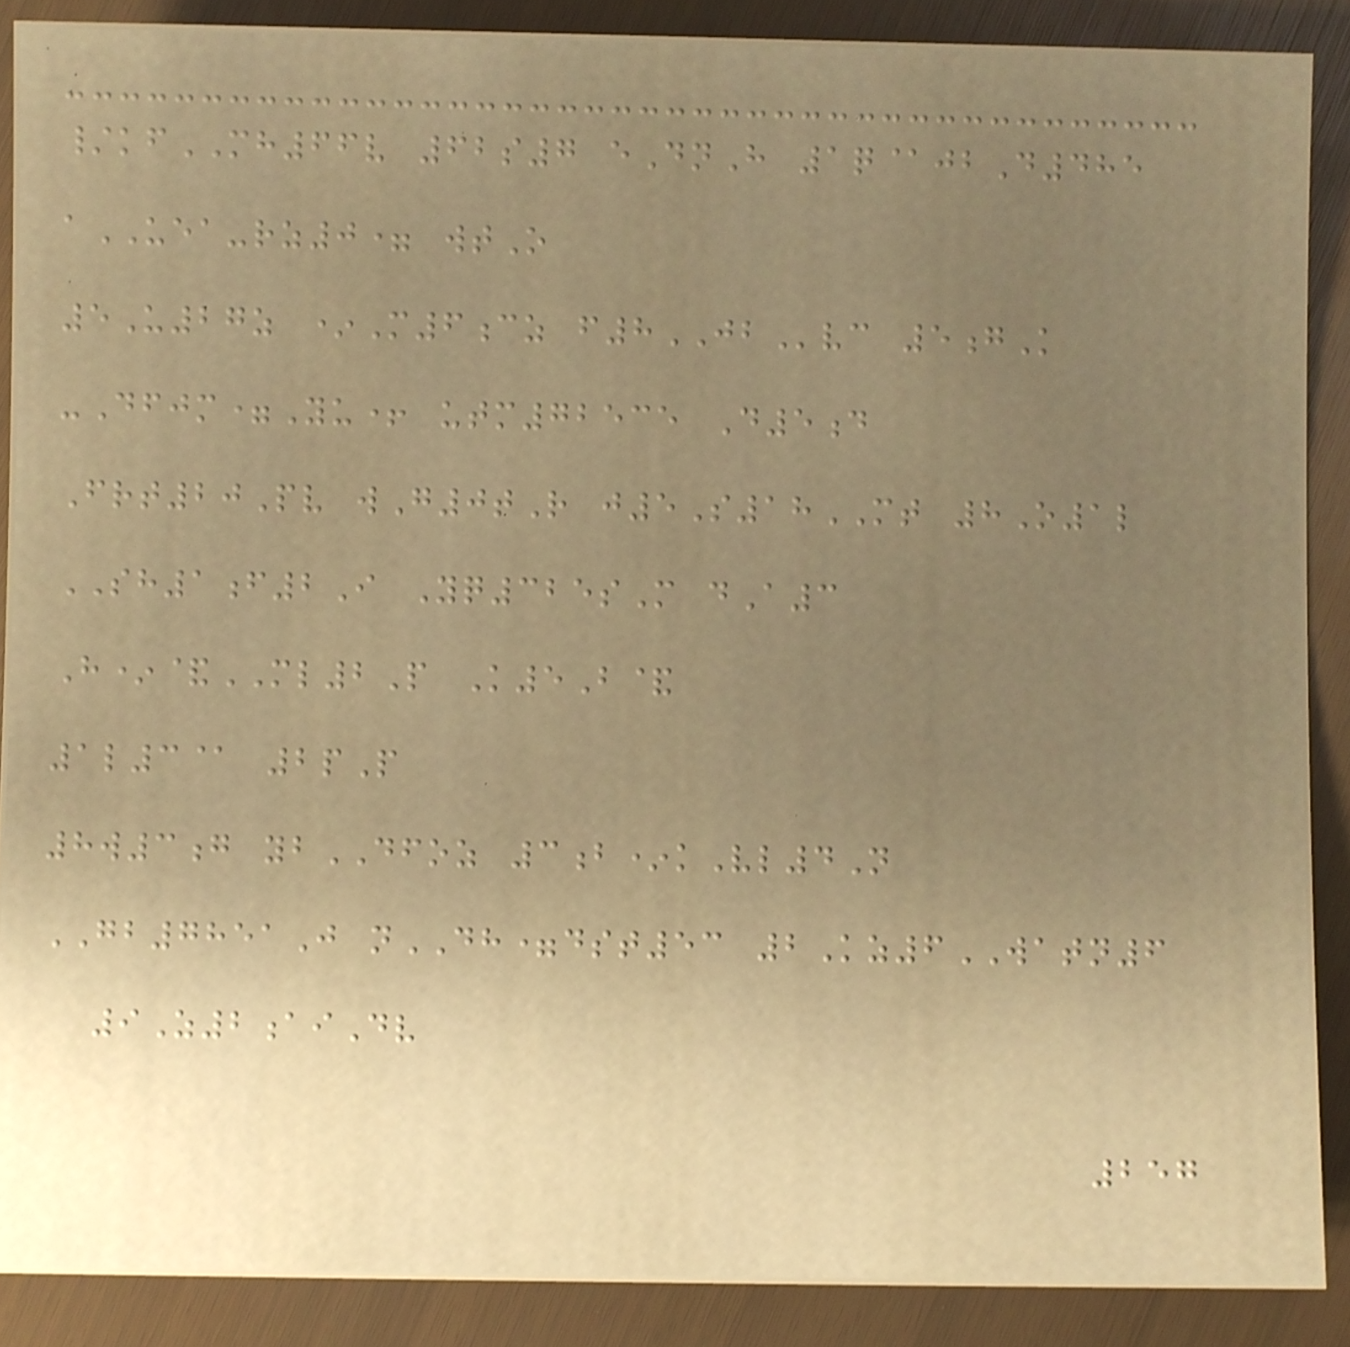/kfMH66v 62s7 eDnH 1q@jbD485
aUEA-rz0= wtO
5U27z *M6cz f8JBvc 5gK
-Dfjm=Yu+ utm72535 D5d
Frt20Pv wG0tR j5S18MT 8O1l
SH1f2I Yq325sM dA3
H*&ML2P K5B&
1l3@ 2pP
8w3g ybDFOZ 3b*kVl4N
GB7851J nDH=dst53 2Kz6WATN6
9Z2aiDv
257
